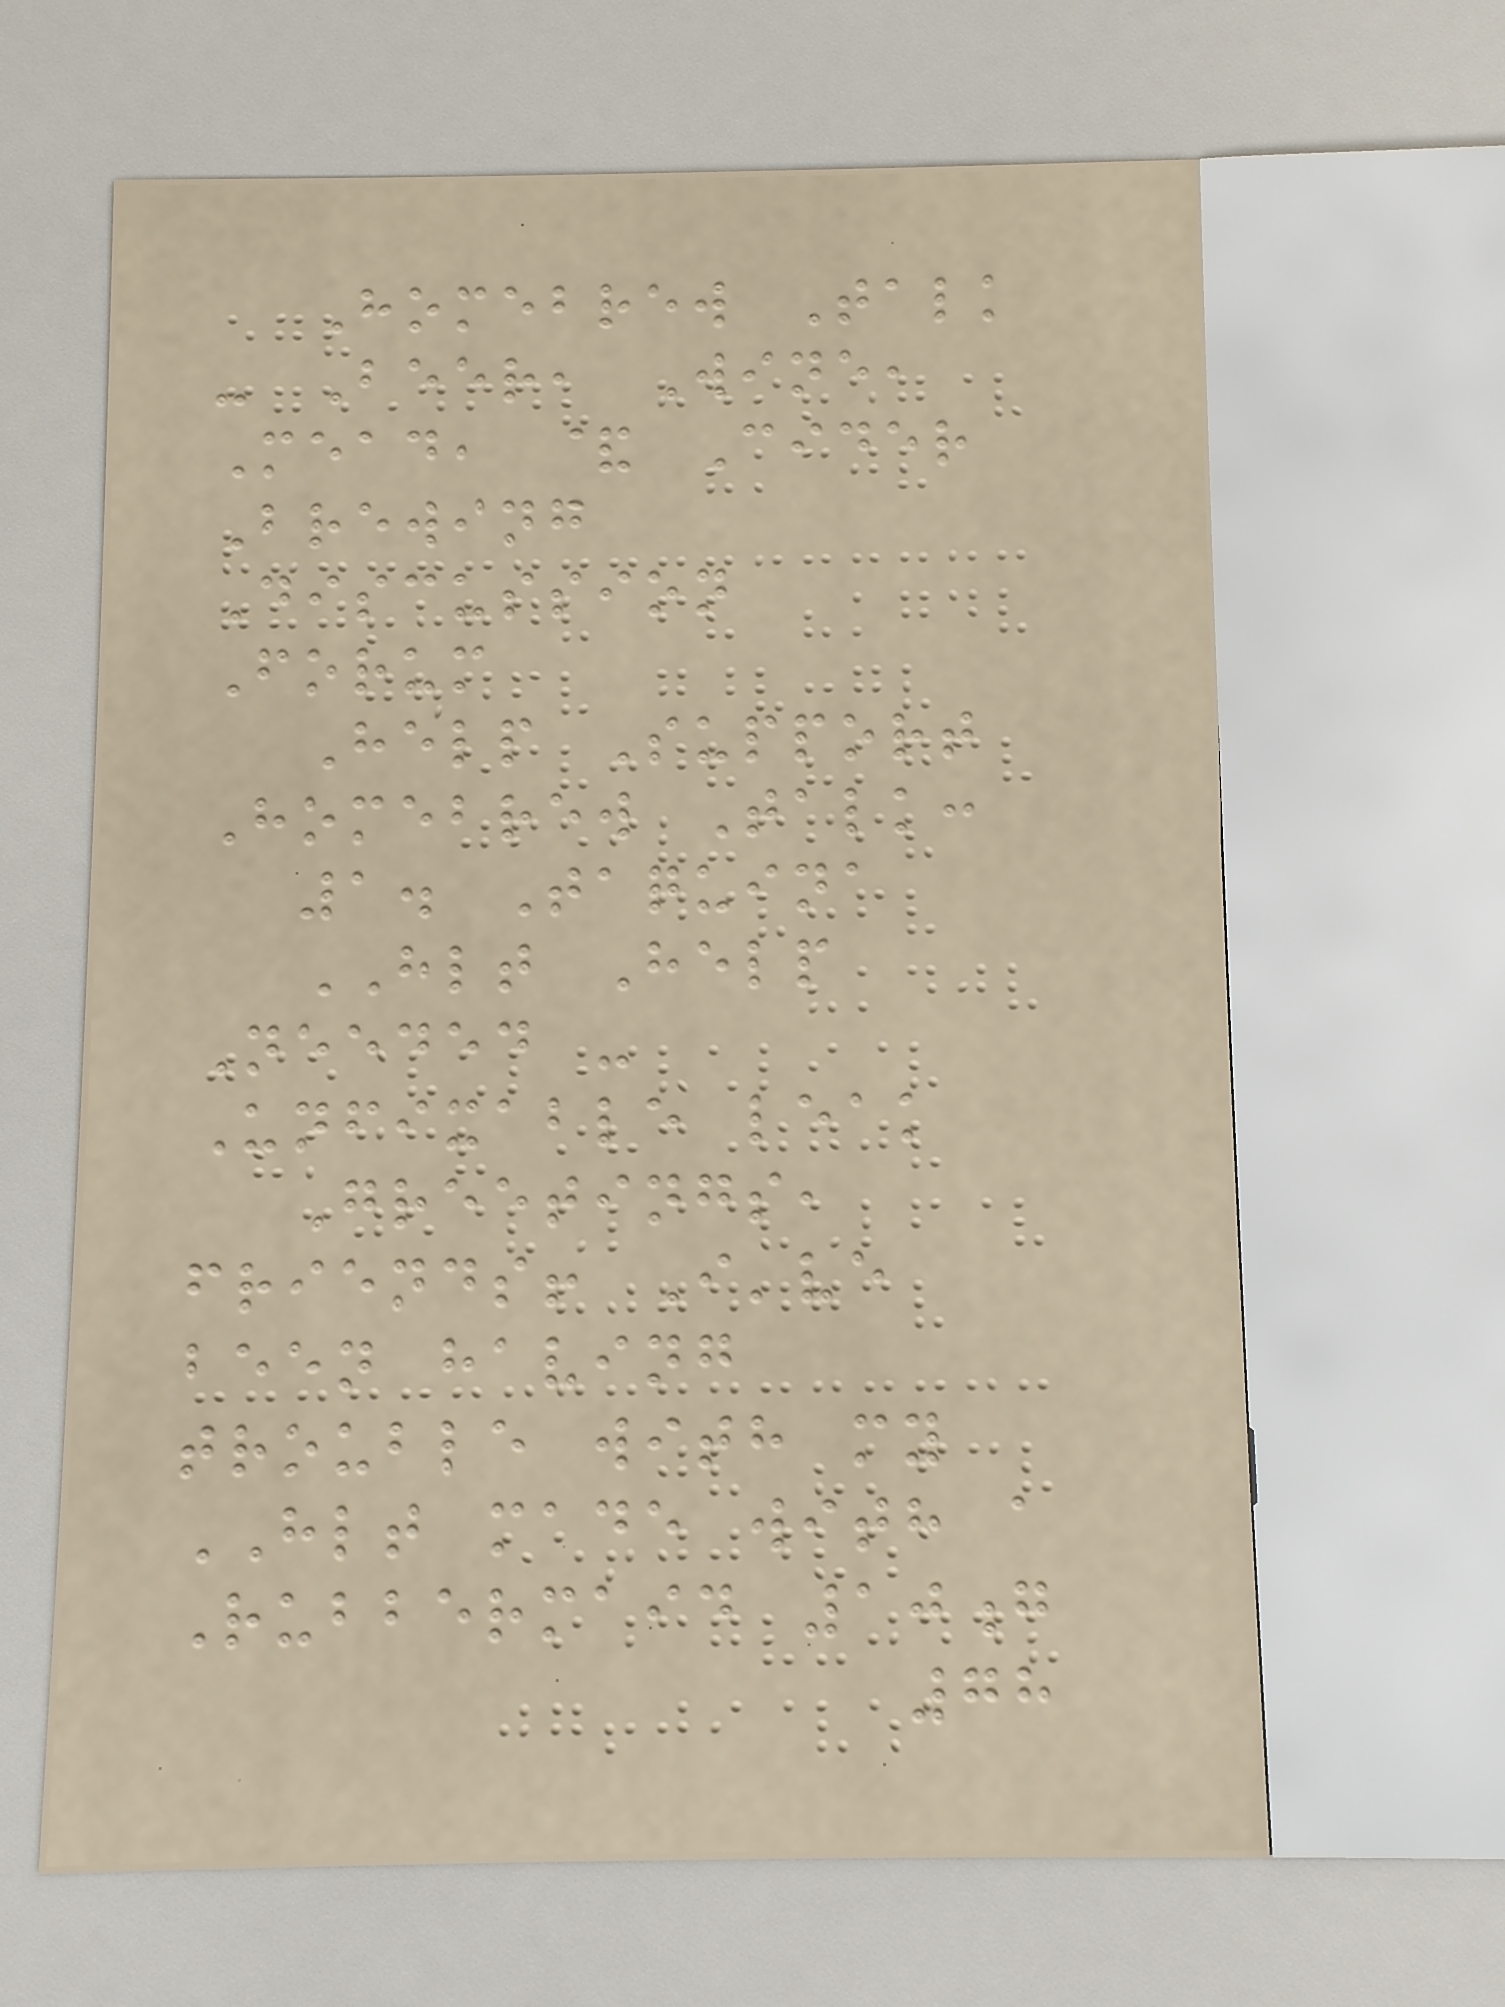Homebrew Talk
- Beer, Wine,
Mead, & Cider
Brewing
Discussion
Forum
Help Support
Homebrew Talk:
1. Taquina
HLT Help
Needed -
Unfixable leak
Greetings,
friends! I've
been having
trouble with my
HLT made with a
Rubbermaid 10g
78
